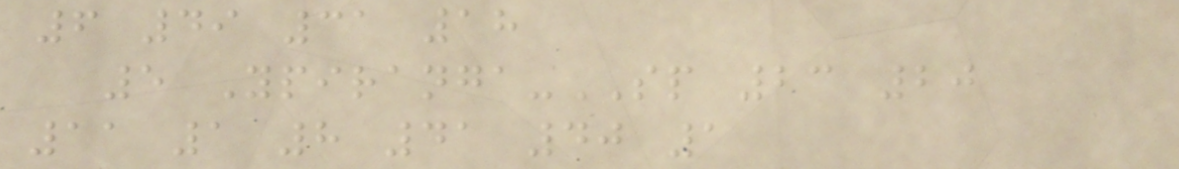6 49 31 18
5 Ypiranga-SP 23 20
11 1 8 41 40 1
